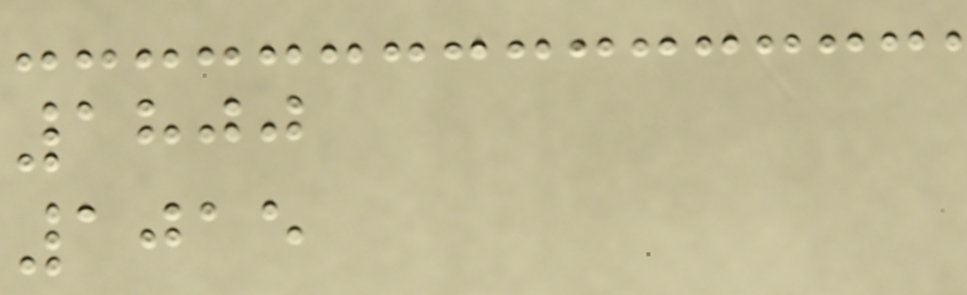1800
1015
